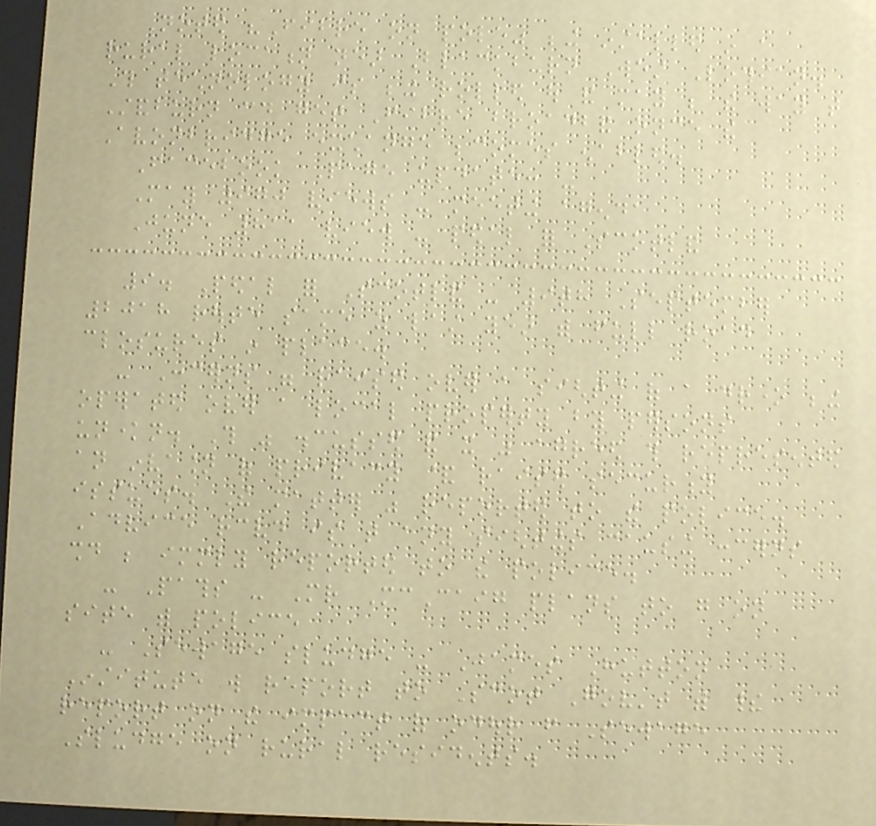Noted "Fibre on pole" being installed in a
rural location near Blackburn West Lothian.
This technology is being rolled out and may be the way that
Standburn could get Fibre broadband once the
Avonbridge exchange becomes enabled.
Facebook Page update: -
May 970 views - meeting agenda
June 811 view - pedal for Scotland
9. Pedal for Scotland - 9th September
2018 route same as last year with full road
closures in place.
- Concerns were raised over a sighting of a drone being
operated over a local property by persons
unknown. This was discussed and it was agreed this represented
an invasion of privacy & raised security
issues. The matter was reported to the police.
Advice received is that any sightings causing concerns
should be immediately reported to the police.
- Paths - Mr McCaig plans to go on
site with police
- Sewage sludge - James Hutton
Institute will report to Scot Gov't with their
report on the impact of odour from Sewage
Sludge on rural residents.
